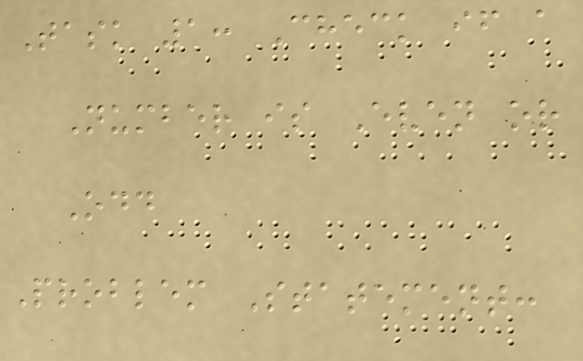Task 1: Check if a
Number is Even or
Odd
Problem Statement:
